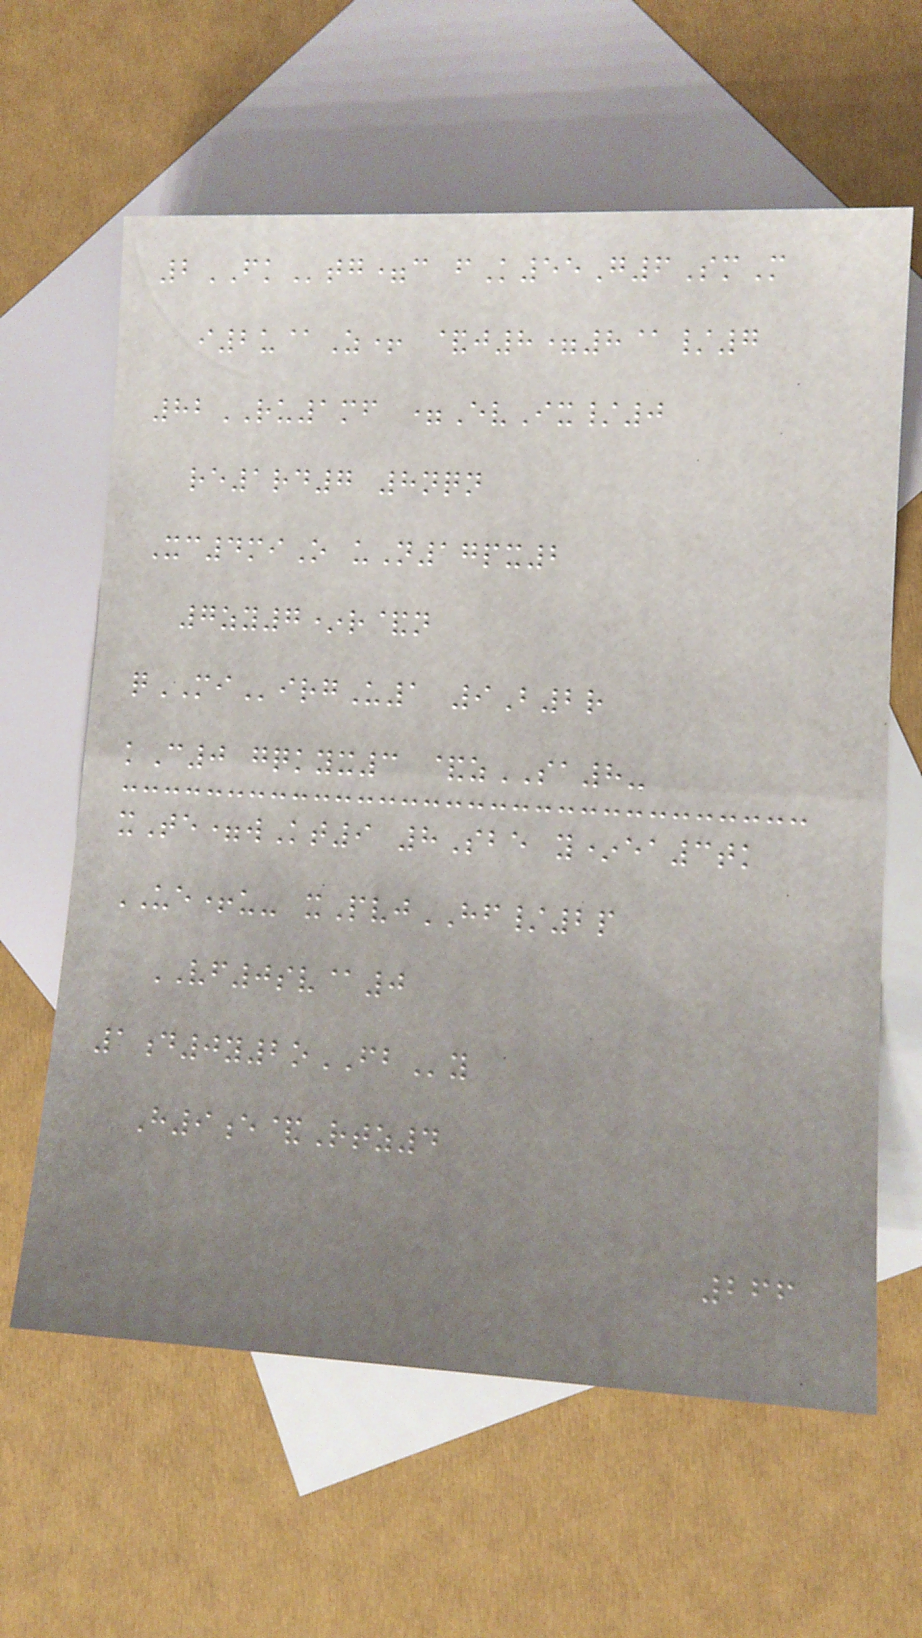2FKtg=c fK55G6SmM
i2u@Z+ &j8=8@/7
82RU1mf =EvIx/0
re1rd7 8nqn
Xc4miO uN17px2
7zy7*r&n
qMIirgU1 9B2r
kC0 gqkyx3 &zSA8-
xTe=wKt9 8Sbe y*ea3tk
UE+u- xPvjHF/2p
VF0sv@0
1d0y2oFBy
H9e&Rtz4
266
